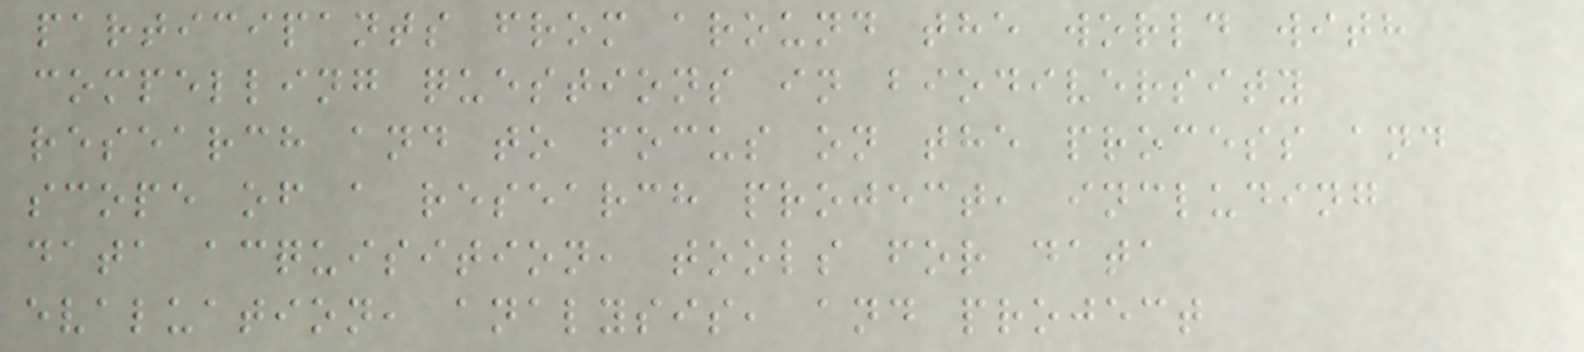participants from around the world with
compelling questions in biodiversity
research and to focus on the process and
scope of a research project, including
data acquisition, tools for data
evaluation, analysis, and project
